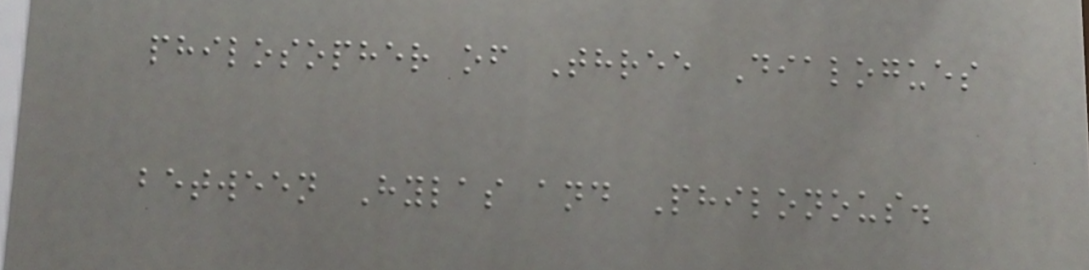philosopher of Three Dialogues
between Hylas and Philonous.
